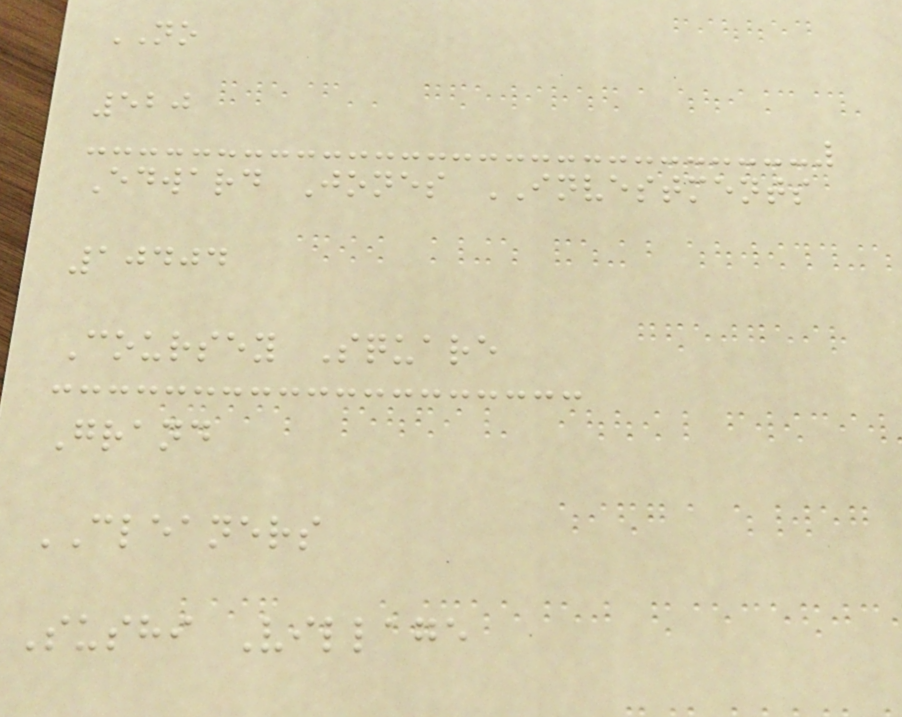NO
520
Edward Jones INVESTMENTS
10404
Coursey Square
Grand
CLEANERS
Sushi Village
